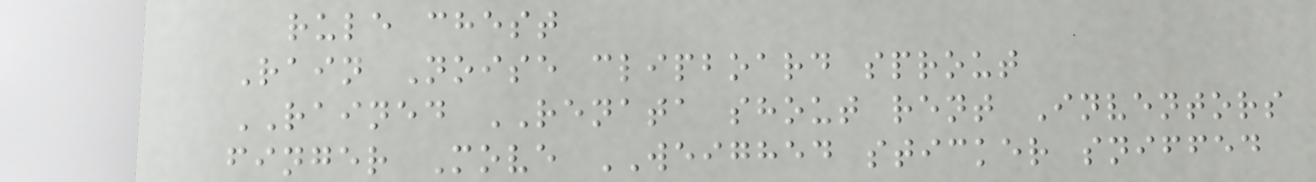rule chest
Rain Noise clipboard sprout
RAINED RENATA shout rent Inventors
finger Move WEIGHED sticker sniffed
